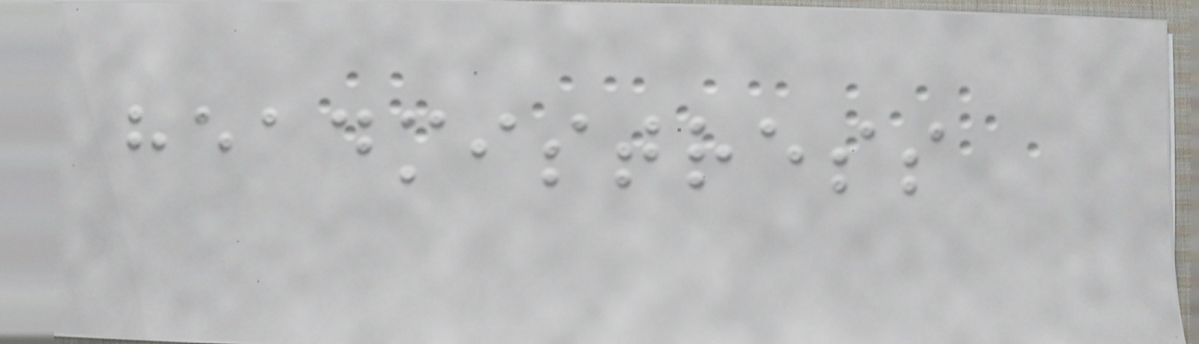headmistress
